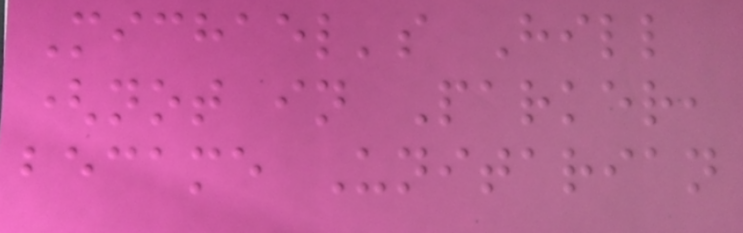Michael's Hill
(not in Parker,
became Unitarian
